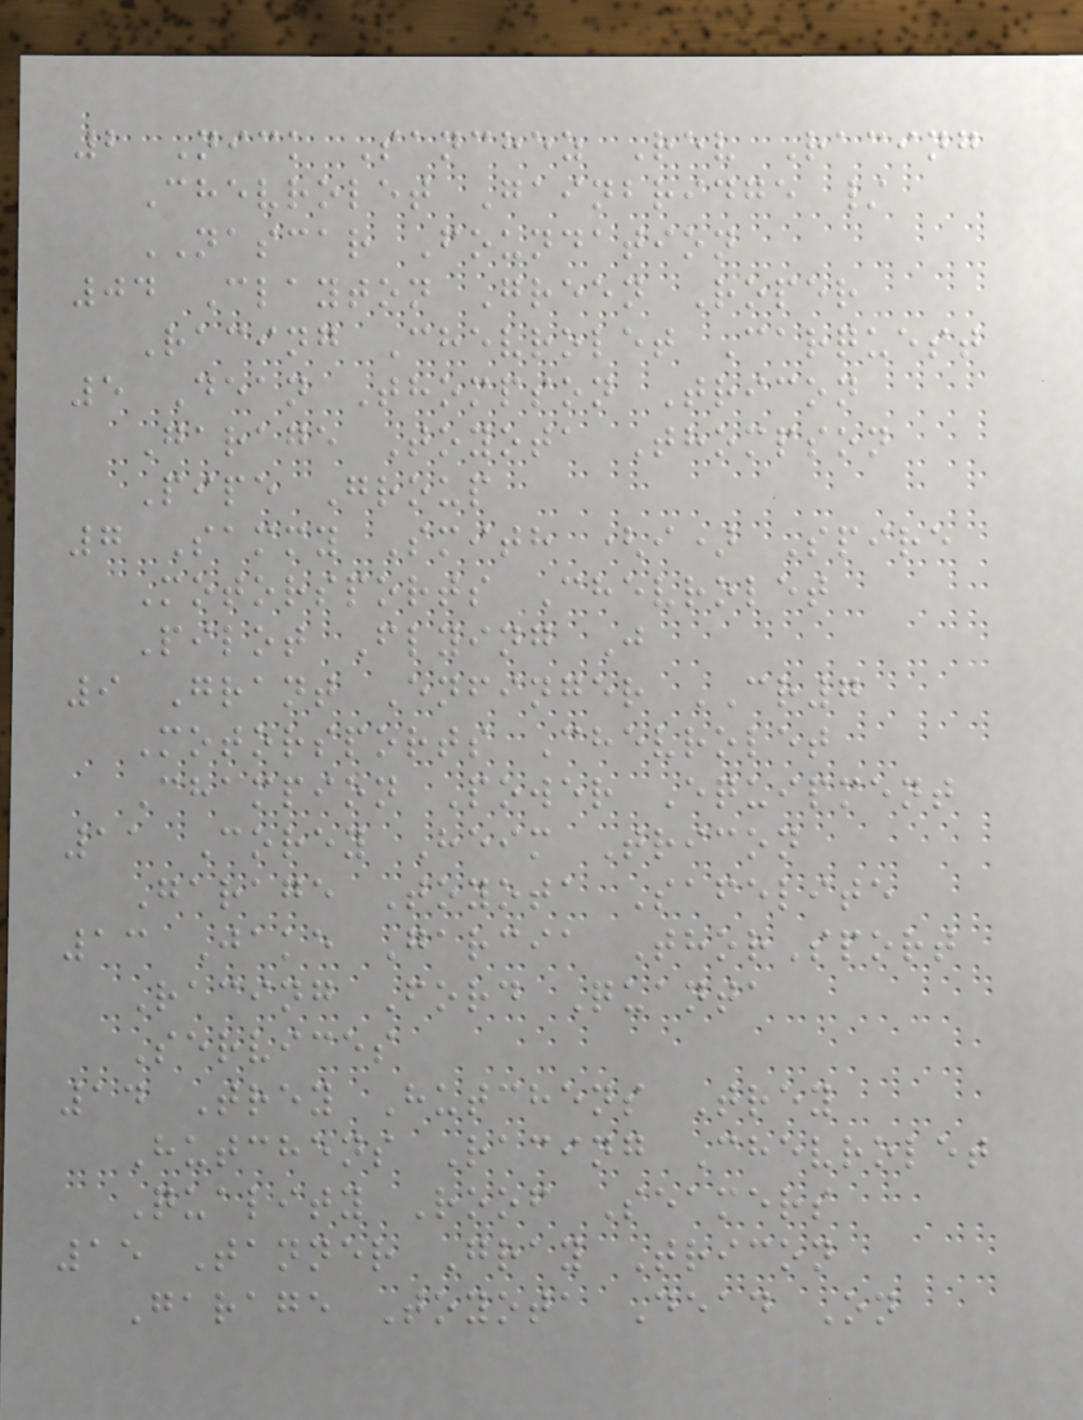2 Nick Sanchez Rev Racing
Chevrolet Gainbridge /
NASCAR Foundation
04 Clayton Green Roper
Racing Chevrolet Carquest
5 Dean Thompson Tricon
Garage Toyota Thompson
Pipe Group
7 Sammy Smith (i) Spire
Motorsports Chevrolet
Pilot Flying J
9 Grant Enfinger CR7
Motorsports Chevrolet
Champion Power Equipment
11 Corey Heim Tricon
Garage Toyota Safelite
13 Jake Garcia ThorSport
Racing Ford Quanta
Services
14 Trey Hutchens Trey
Hutchens Racing Chevrolet
Quality Roof Seamers
15 Tanner Gray Tricon
Garage Toyota Dead On
